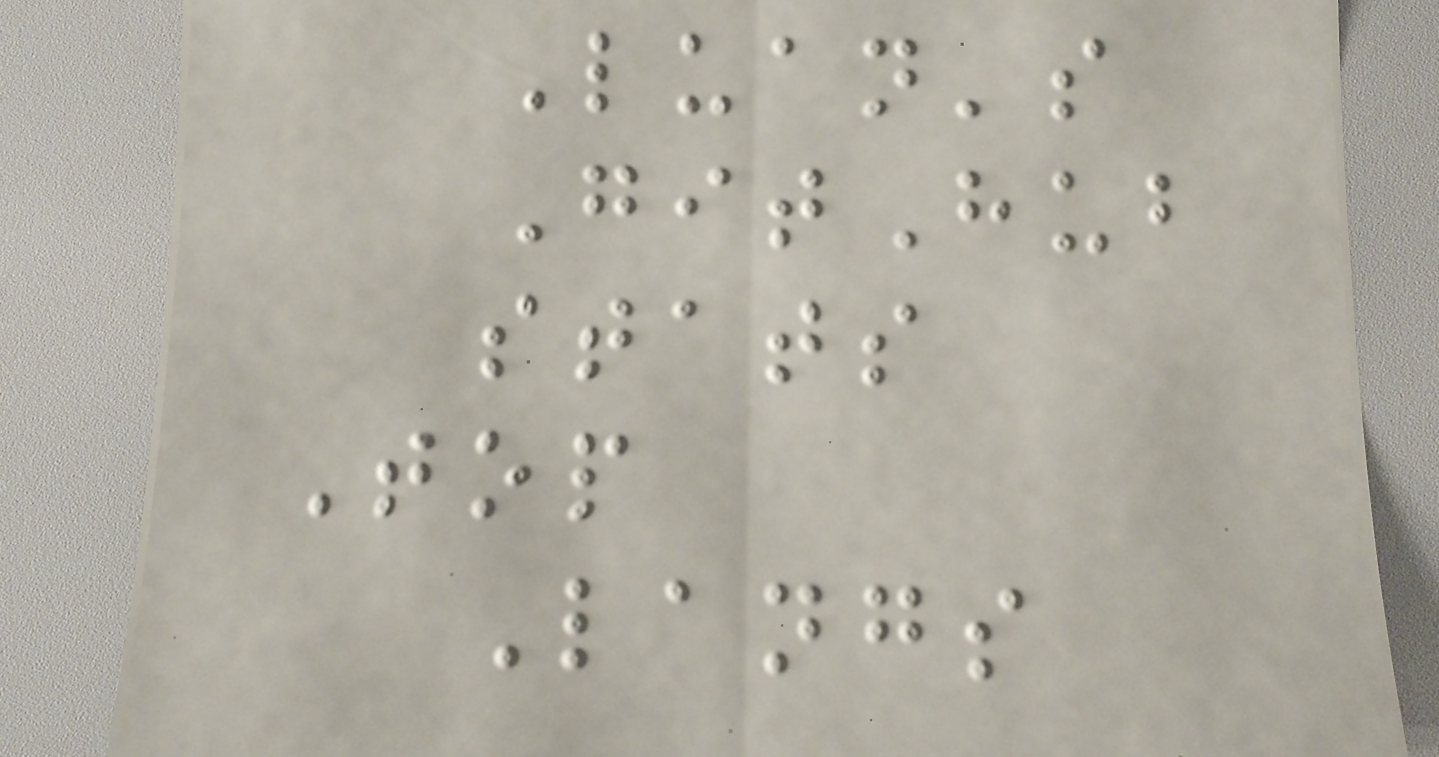Luan's
GitHub
stats
Top
Langs
